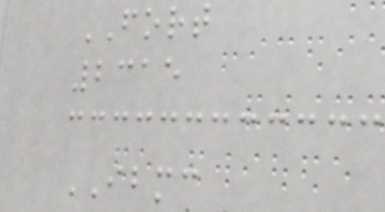FORT
2315
IBMC
